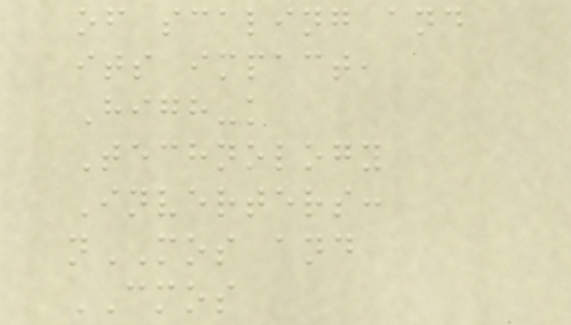of scaling and
its impact,
High-k
Technology
Inverters:
nMOS and
CMOS
